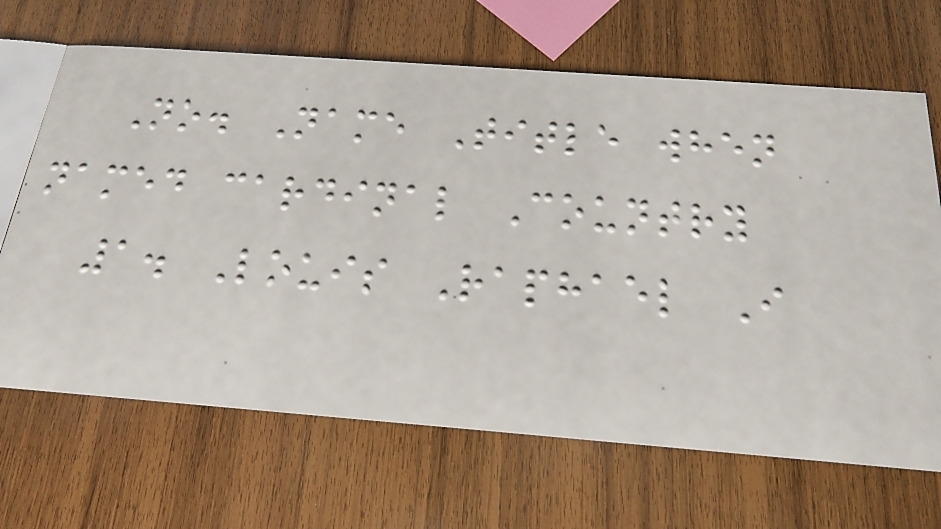No. Name Title when
named cardinal Country
1. Louis Raphael I
